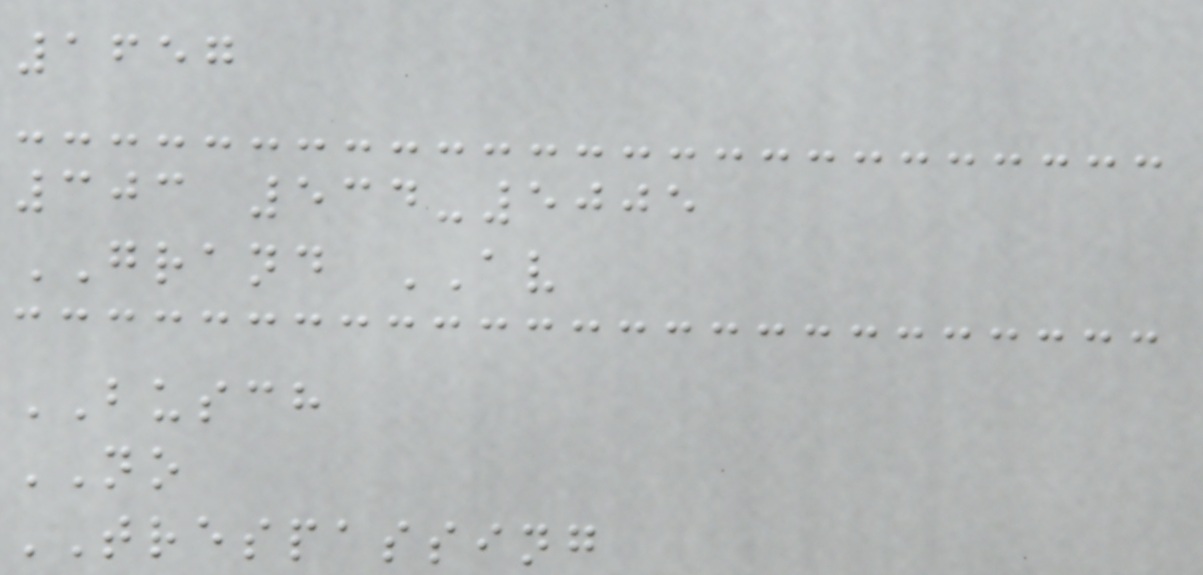1657
303 534-5005
GRAND AV
BUSCH
NO
TRESPASSING
